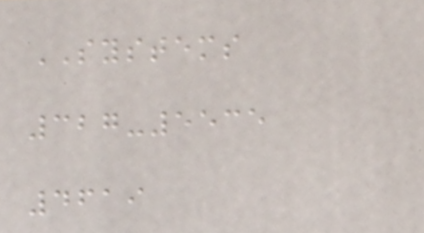SYSTEMS
327-5535
4619
